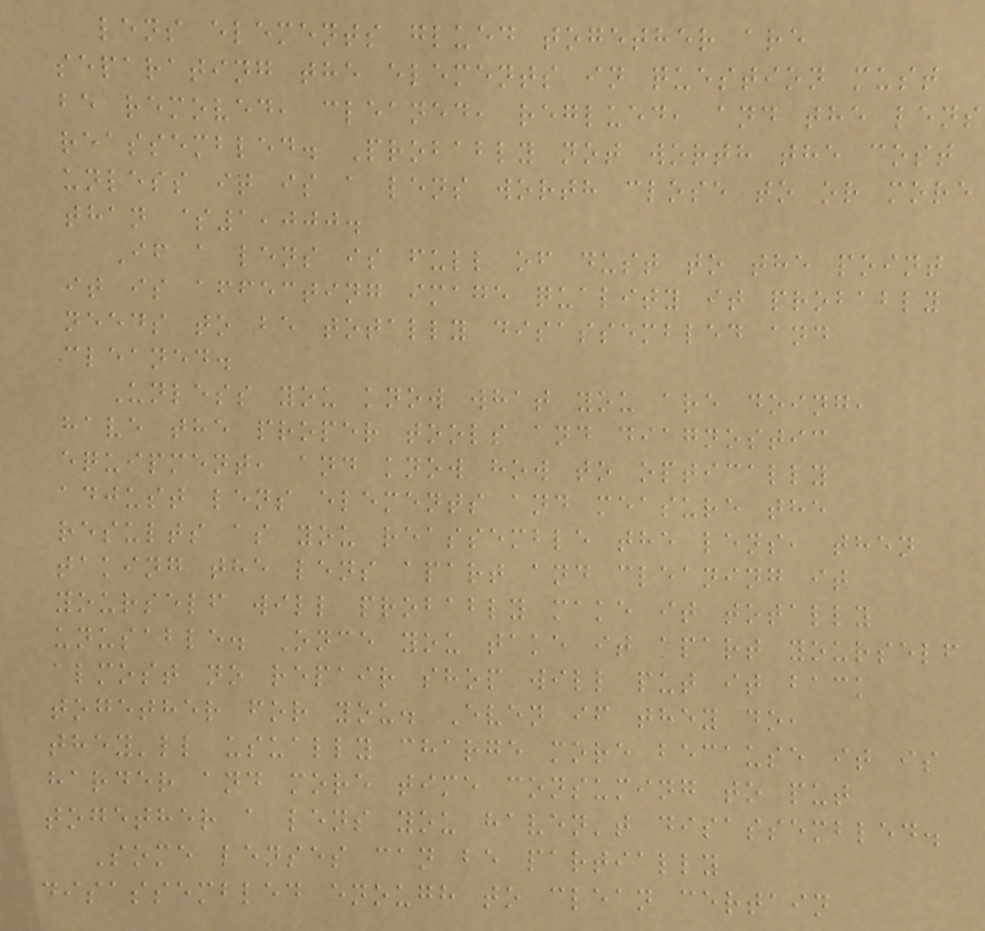lens elements glued together are
separating the elements in question must
be removed, cleaned, reglued, and the lens
reassembled. Probably not worth the cost
unless it is a lens worth close to or more
than $1,000.
If a lens is full of dust to the point
it is affecting image quality it probably
needs to be totally disassembled and
cleaned.
Unless you know what you are doing,
have the proper tools and diagnostic
equipment, and know how to optically
adjust lens elements and measure the
results as you reassemble the lens, then
taking the lens apart and cleaning it
yourself will probably make it totally
unusable. Once you take it apart yourself
almost no repair shop will put it back
together for you. Even if they do,
they'll usually charge more because it is
harder and more time consuming to put
together a lens you haven't disassembled.
Some lenses can be partially
disassembled enough to clean certain
